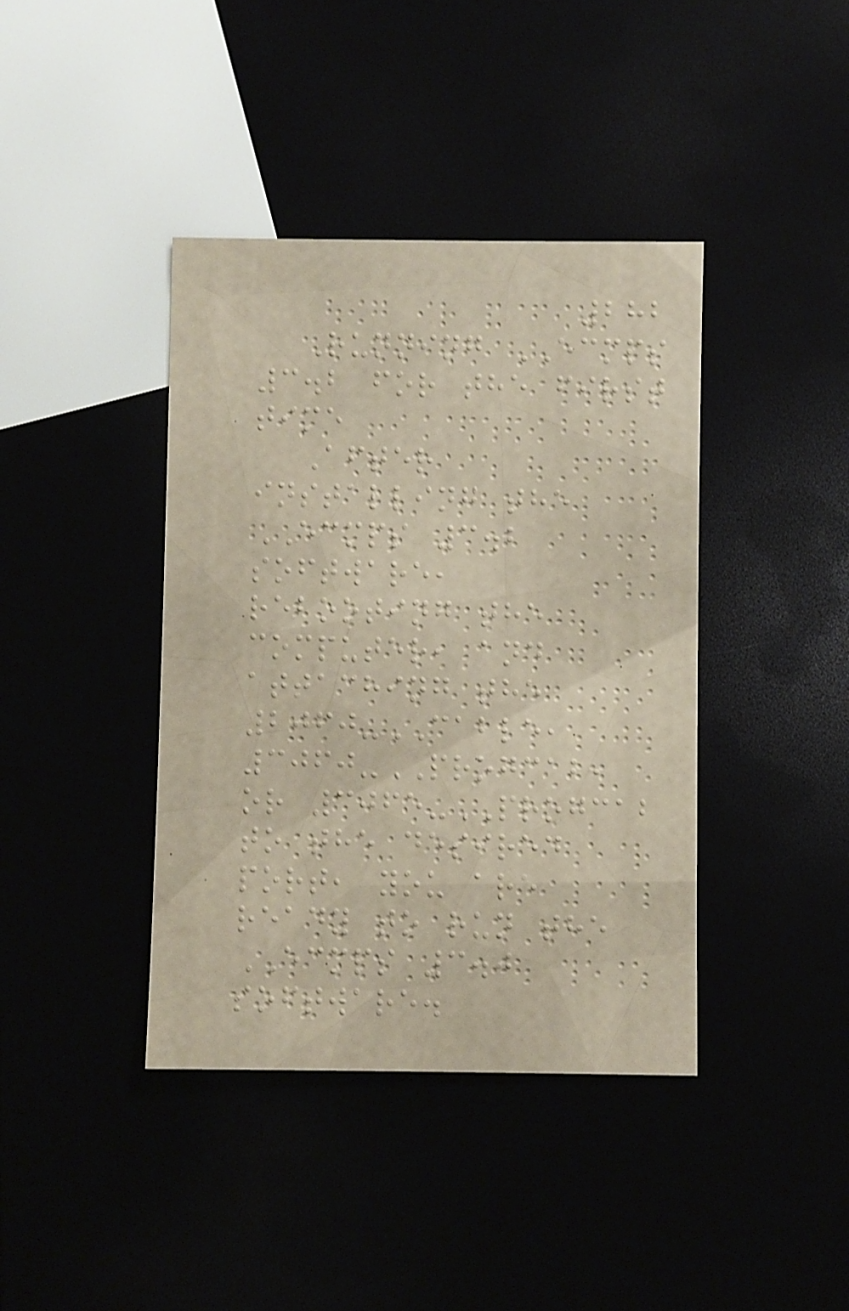282
Running ECMPS
3.2 for the first
time
After
installing the
ECMPS 3.2
software,
rebooting the
computer, and
attaching the
2060-CABLE,
3060-PROGCAB,
or 3065-PROGCAB
to the desired
port, you are
ready to run the
ECMPS 3.0
software.
